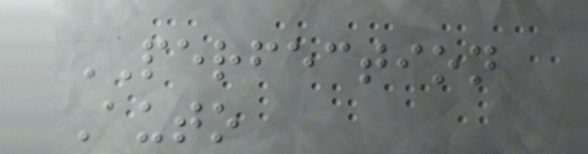PERFECTION
Auto
